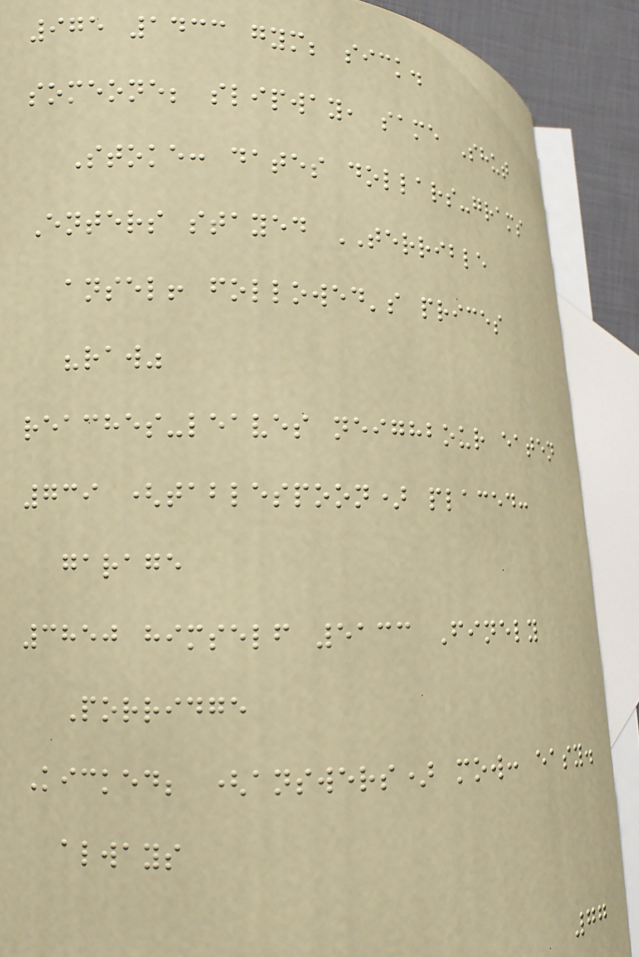975 1433 gym; sick.
someone; slipway, same Shut
Stoke: dates dollars-grams
Enters stayed TERRIBLE
ansel! followed's prices
"raw"
reaches-leaves neighbour eaten
739 (tablespoon) placed:
garage
3850 himself 5133 Finely
Porridge
Kicked; (answers) mow: easy.
always
77
